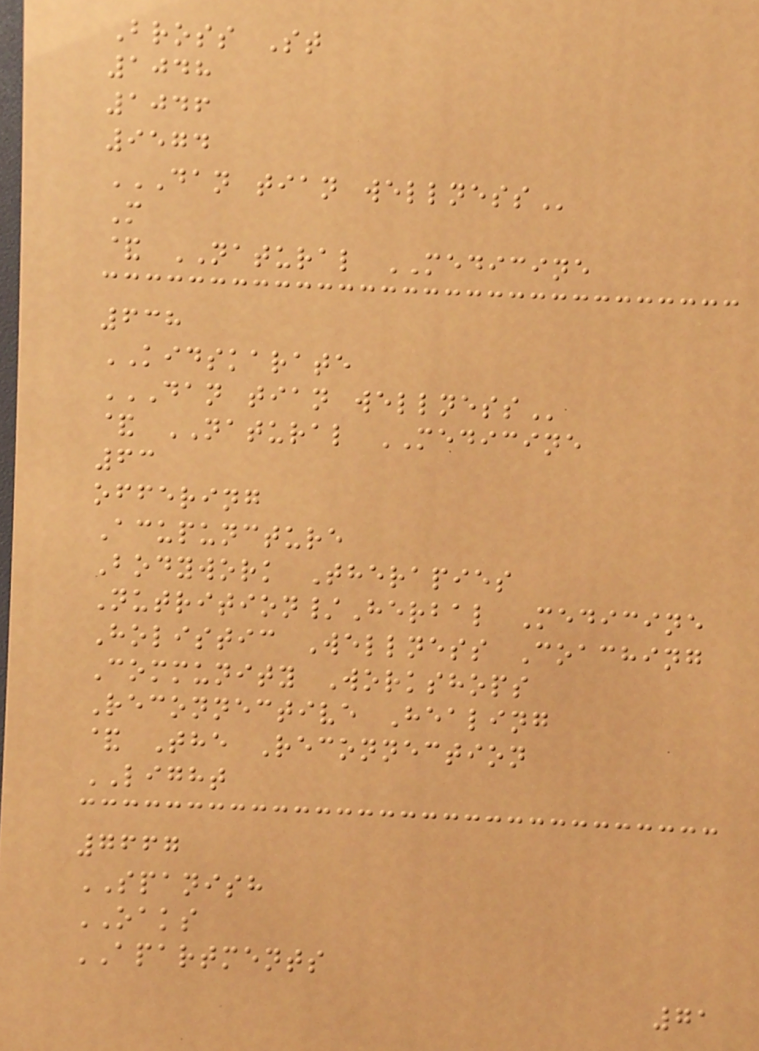Bross St
1048
1046
9574
DAN TIAN WELLNESS
M
& NATURAL MEDICINE
638
KIDSKARATE
DAN TIAN WELLNESS
& NATURAL MEDICINE
63
offering
Acupuncture
Bodywork Therapies
Nutrition/Herbal Medicine
Holistic Wellness Coaching
Community Workshops
Reconnective Healing
& The Reconnection
LIGHT
7667
SPANISH
OAKS
APARTMENTS
71
